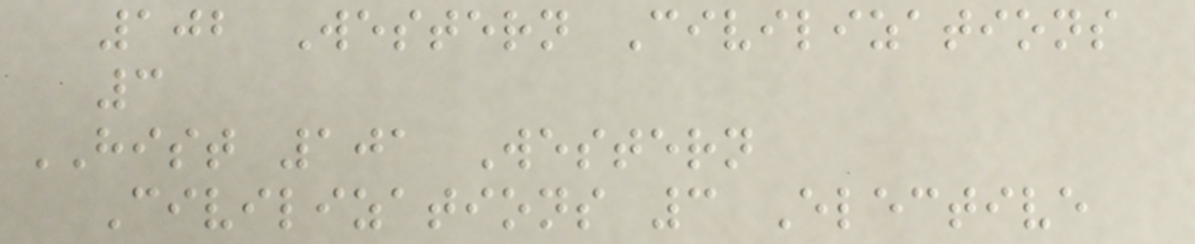102 Western Civilizations
3
HIST 101 Western
Civilizations 3 Elective
